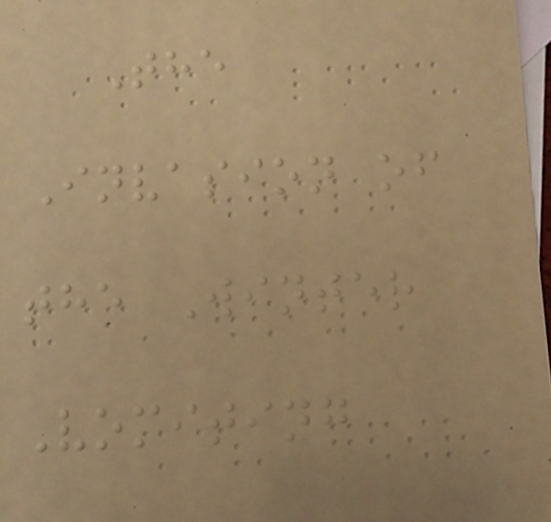The
Invasion of
the Winter
Vomiting
